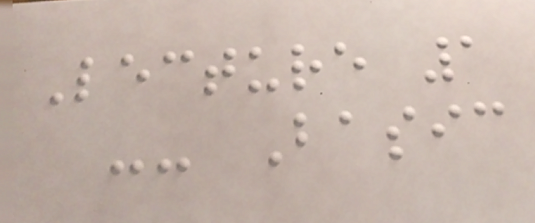Lecture 1
-- Basic
